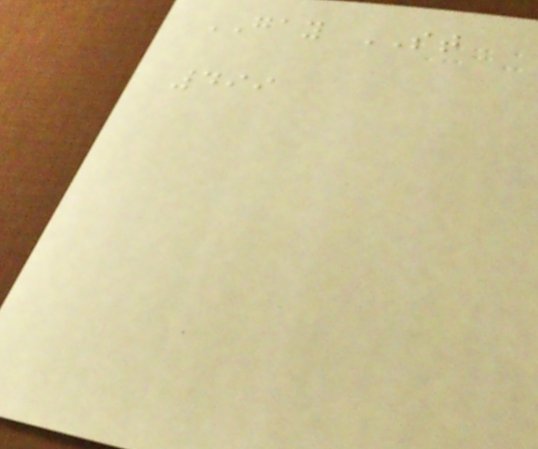GAY ST
499
